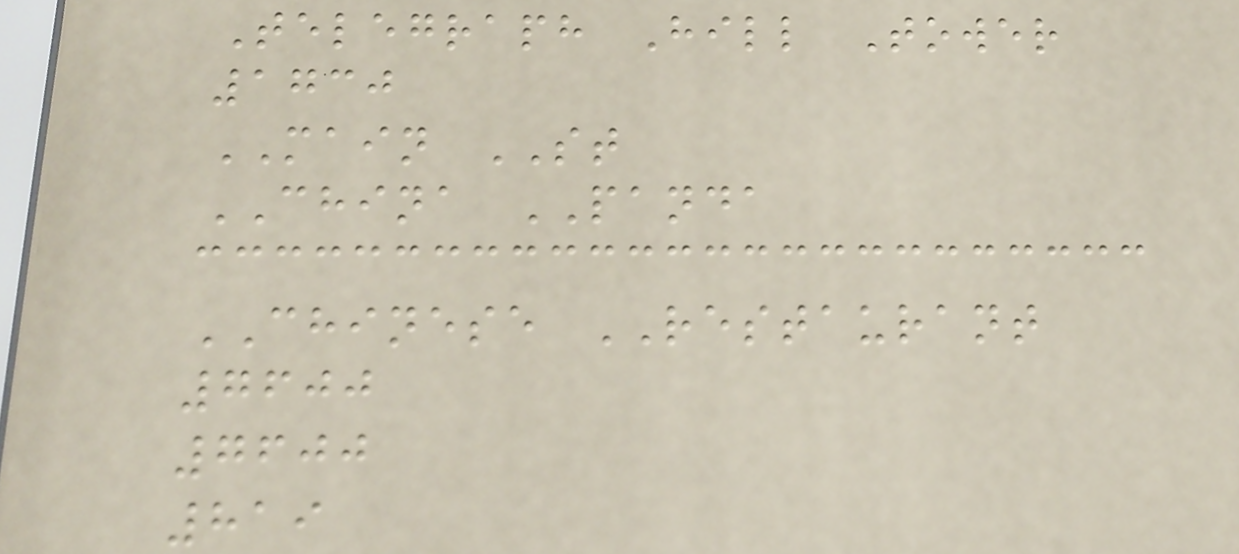Telegraph Hill Tower
1730
MAIN ST
CHINA PANDA
CHINESE RESTAURANT
7600
7600
819
